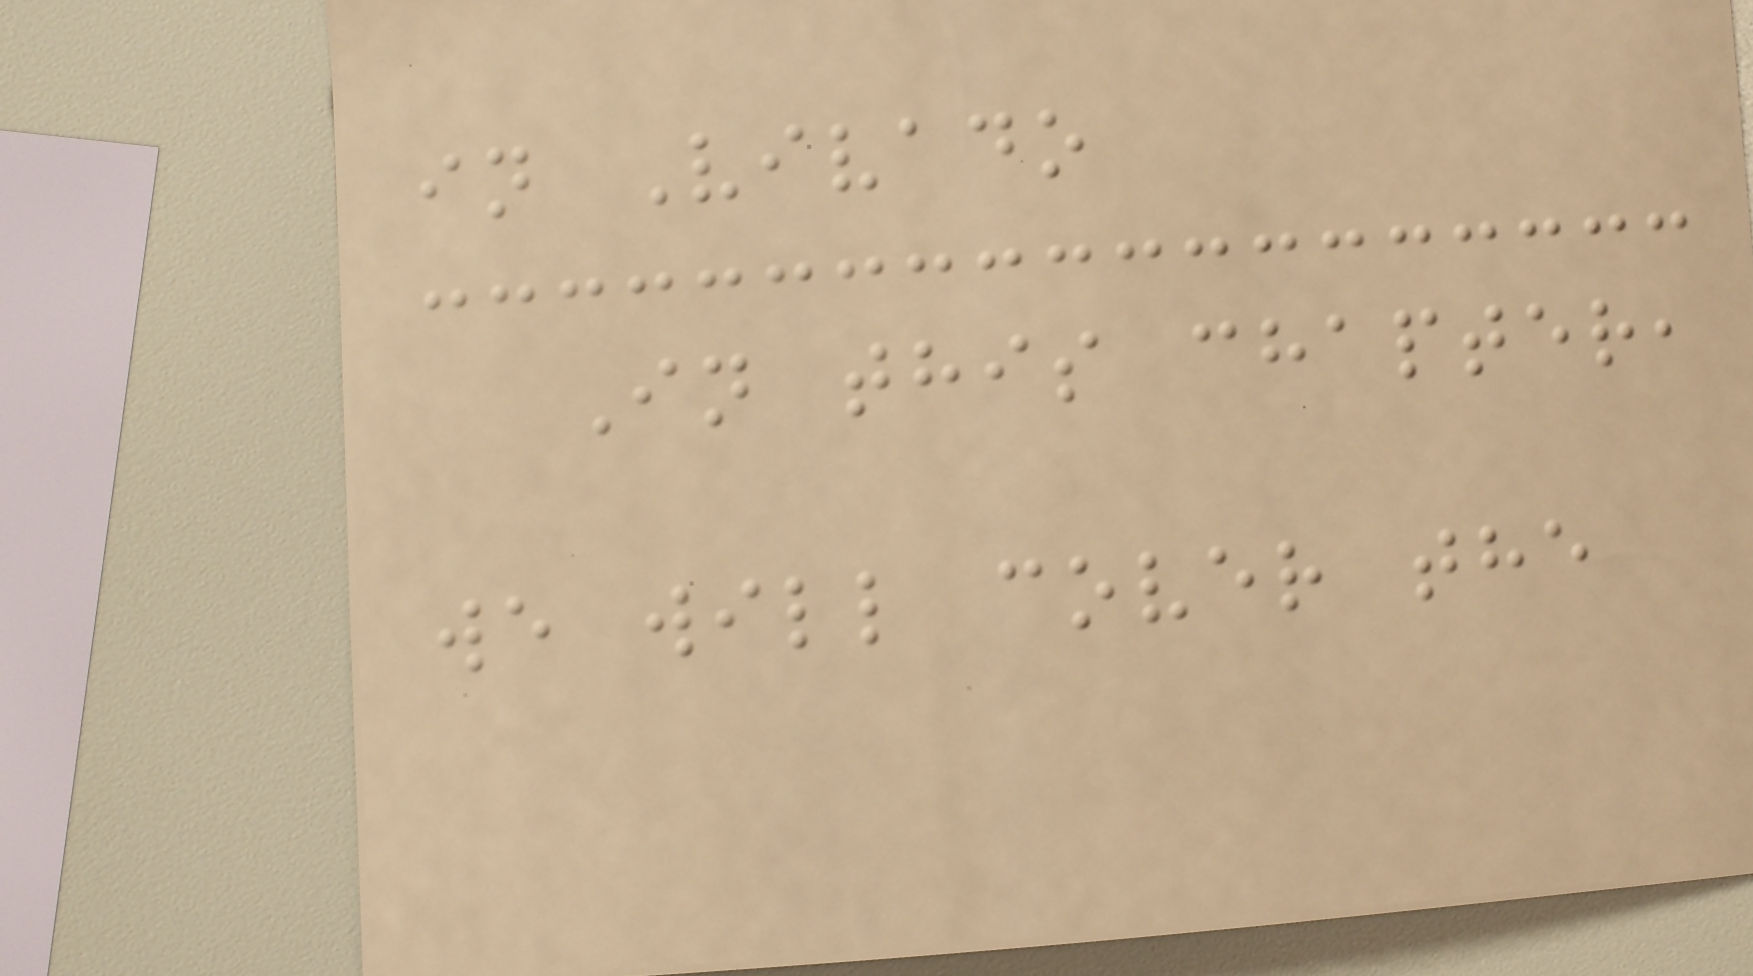in Vivado
In this chapter,
we will cover the
